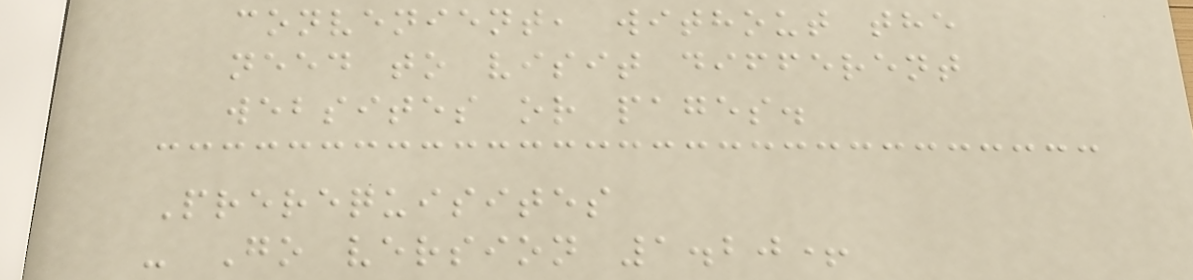convenient, without the
need to visit different
websites or pages.
Prerequisites
- Go version 1.20+
